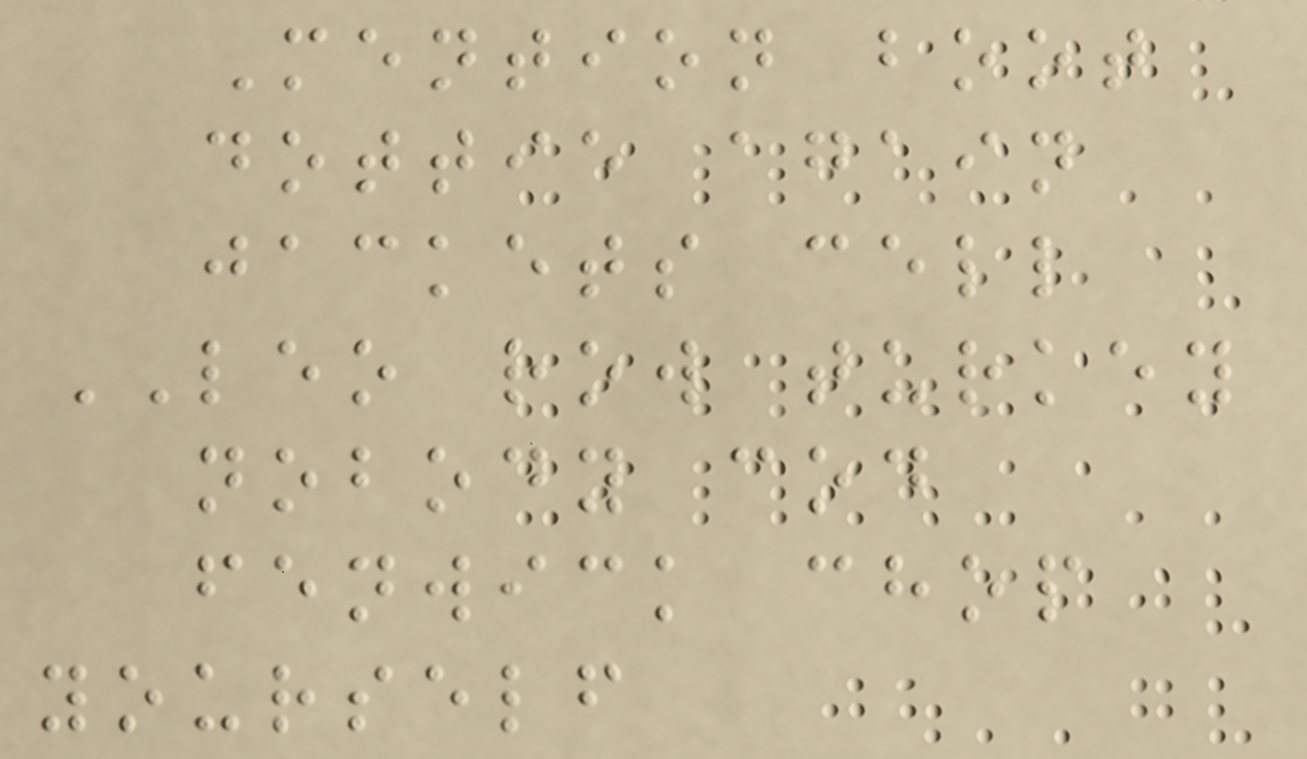Mention boot
dottie again
jackets cell
LEO row turkey
nobody cod
fenwick chop
yourself
